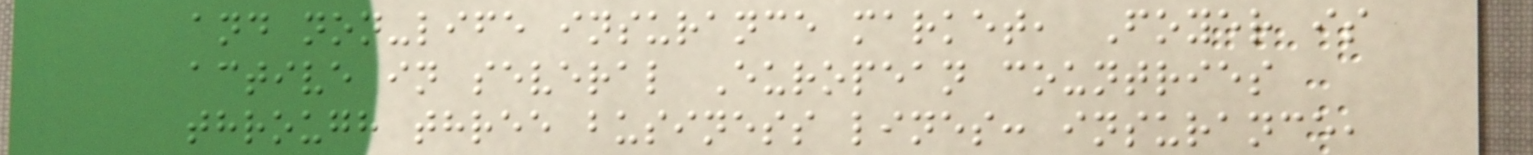and non-life insurance market, Foyer is
active in several European countries
through three business lines: insurance,
